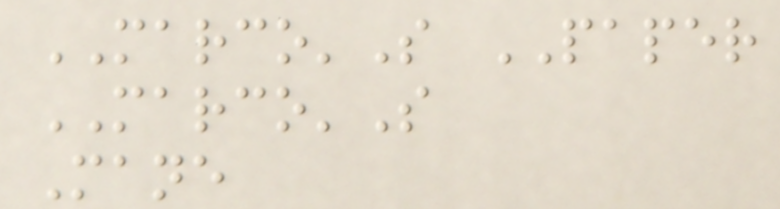MARCO'S PAPER
MARCO'S
Mane
